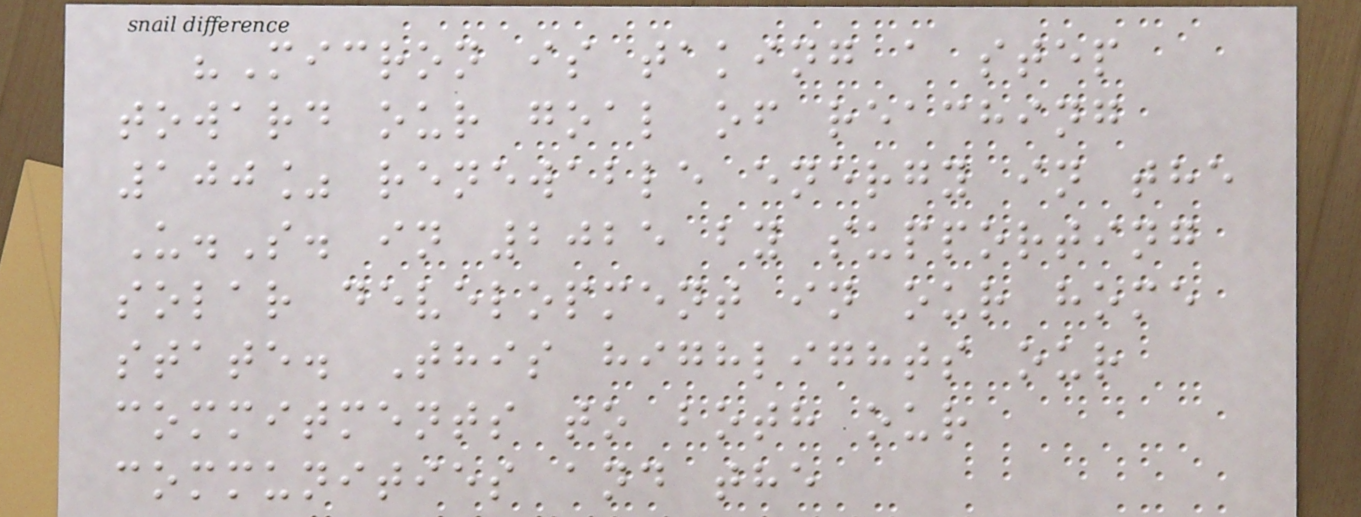"Micron is taking a step
toward our goal of reaching
100% renewable energy in the
U.S. in 2025 by supporting
solar development in our home
state. This highlights our
commitments to both our
communities and the
